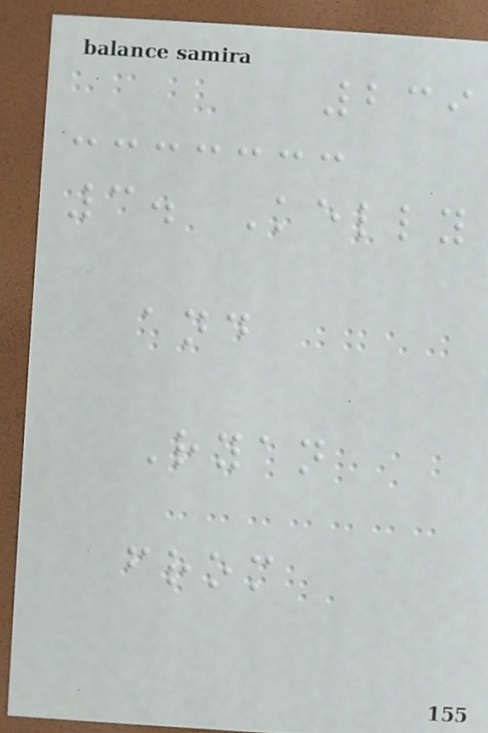239
3. Kelly
and
Ryan
from
